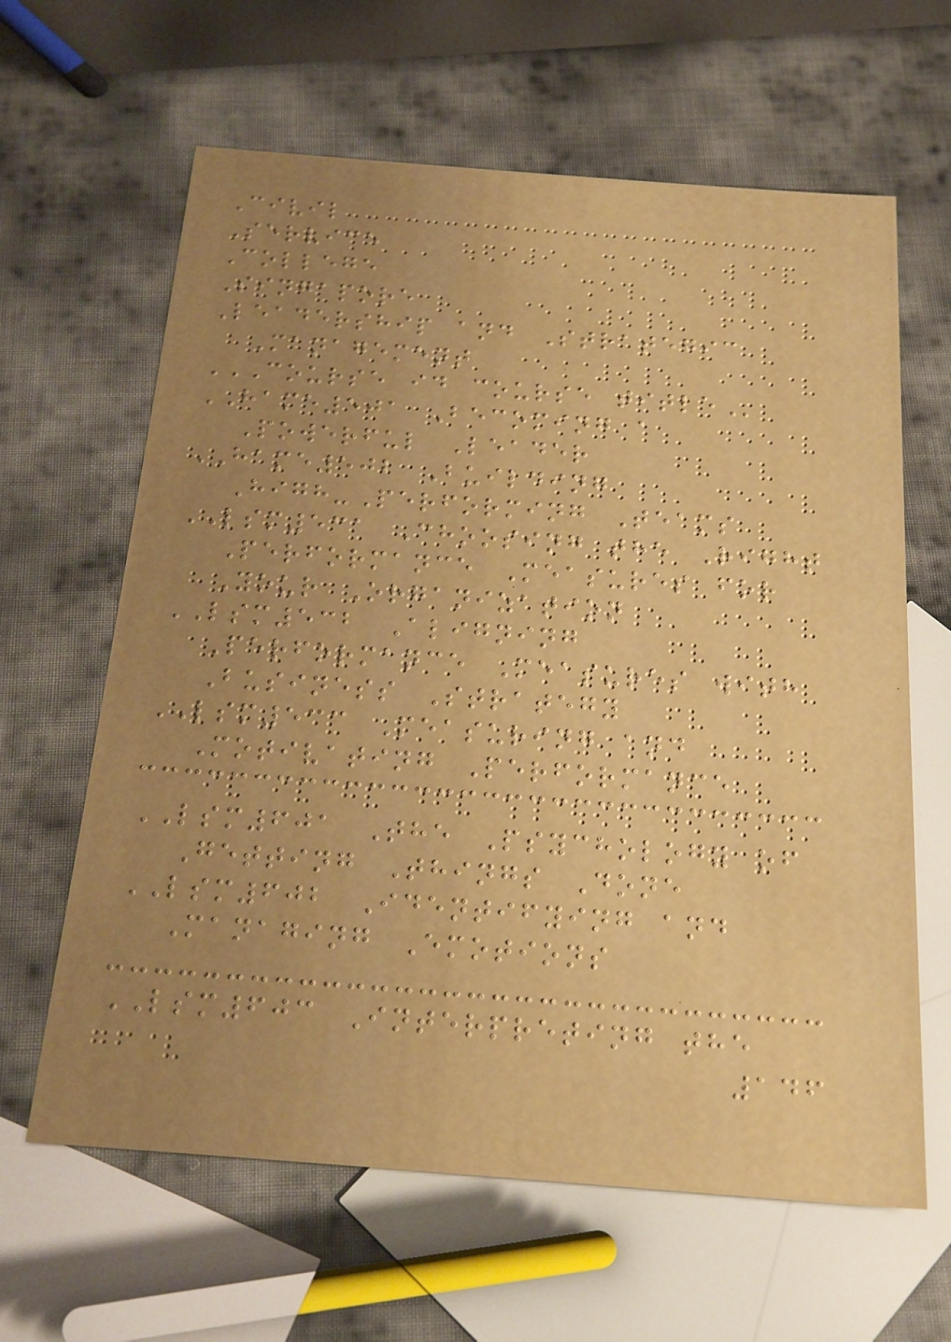Civil
Service
College
Singapore
Leadership and Strategic
Management
COURSE ID COURSE TITLE
HAME501 Becoming a
Powerful Leader
HAME502 Building
High-Performing Teams
LSM531 Choosing the Right
Performance Measures for
Your Organization
LSM532 Aligning
Performance Measures with
Business Strategy
LSM533 Measuring and
Motivating Performance
LSM601 The Psychology of
Getting Things Done
LSM602 Identifying and
Managing Emotions
LSM603 Interpreting the
146
